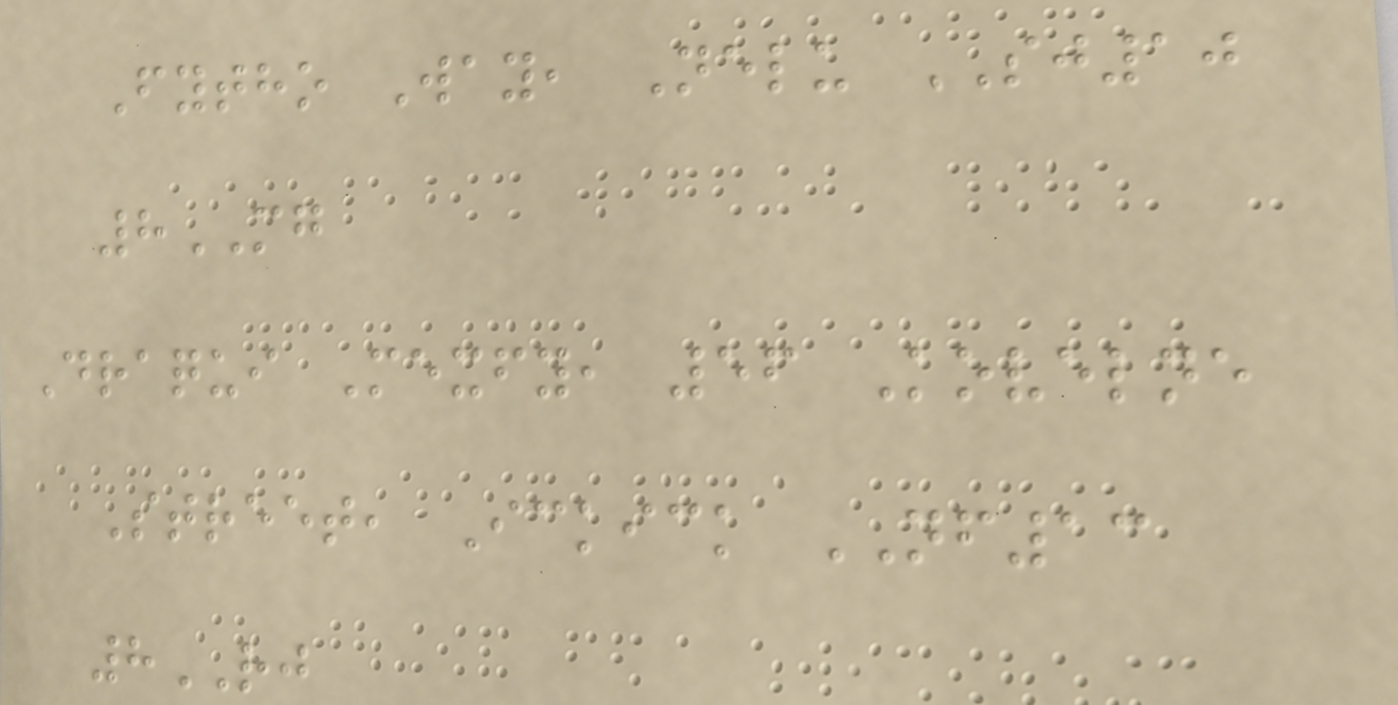Fytho Way, Nelu SJ10
8MG
Draqui Mexfy, 56 Kovelne
Street, Ickick NF13
8RJ
